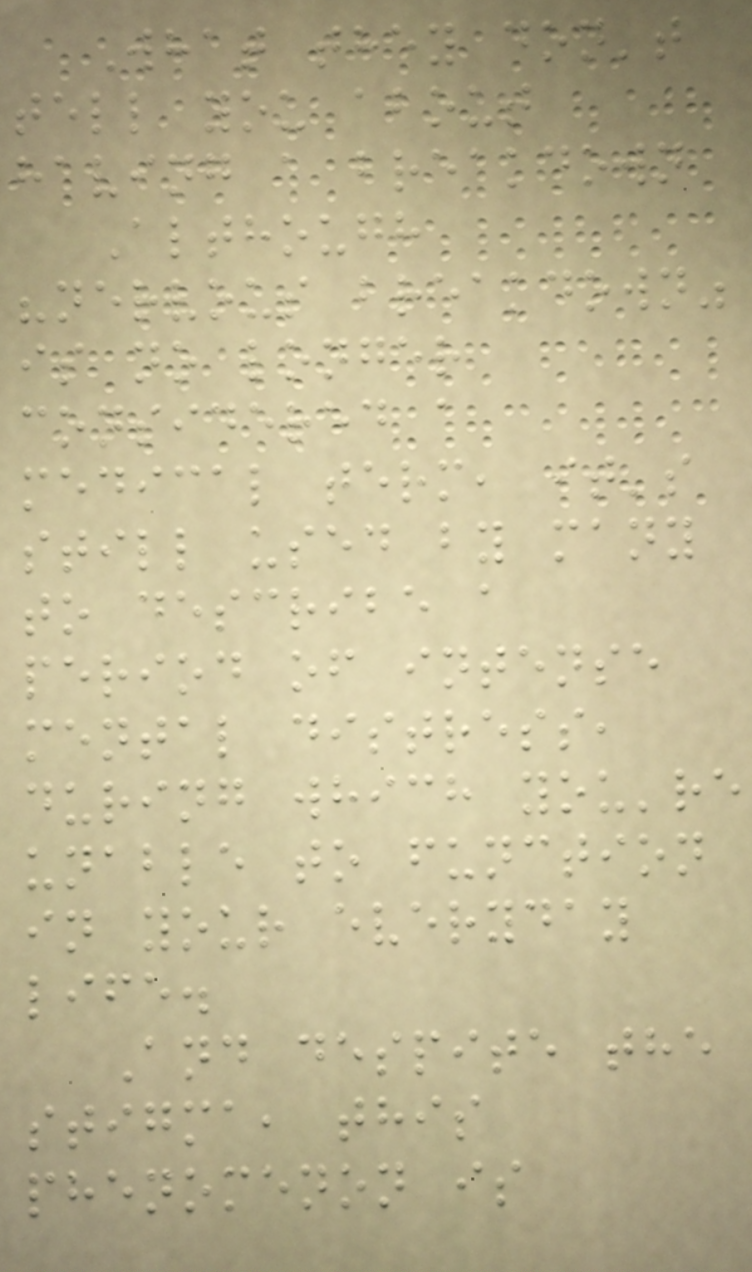What they don't
tell you about
having a breakdown
Although
"nervous breakdown"
is no longer
considered a
medical term, it's
still used by many
to describe a
period of intense
mental distress,
during which you're
unable to function
in your everyday
life.
And despite the
stigma, this
phenomenon is
